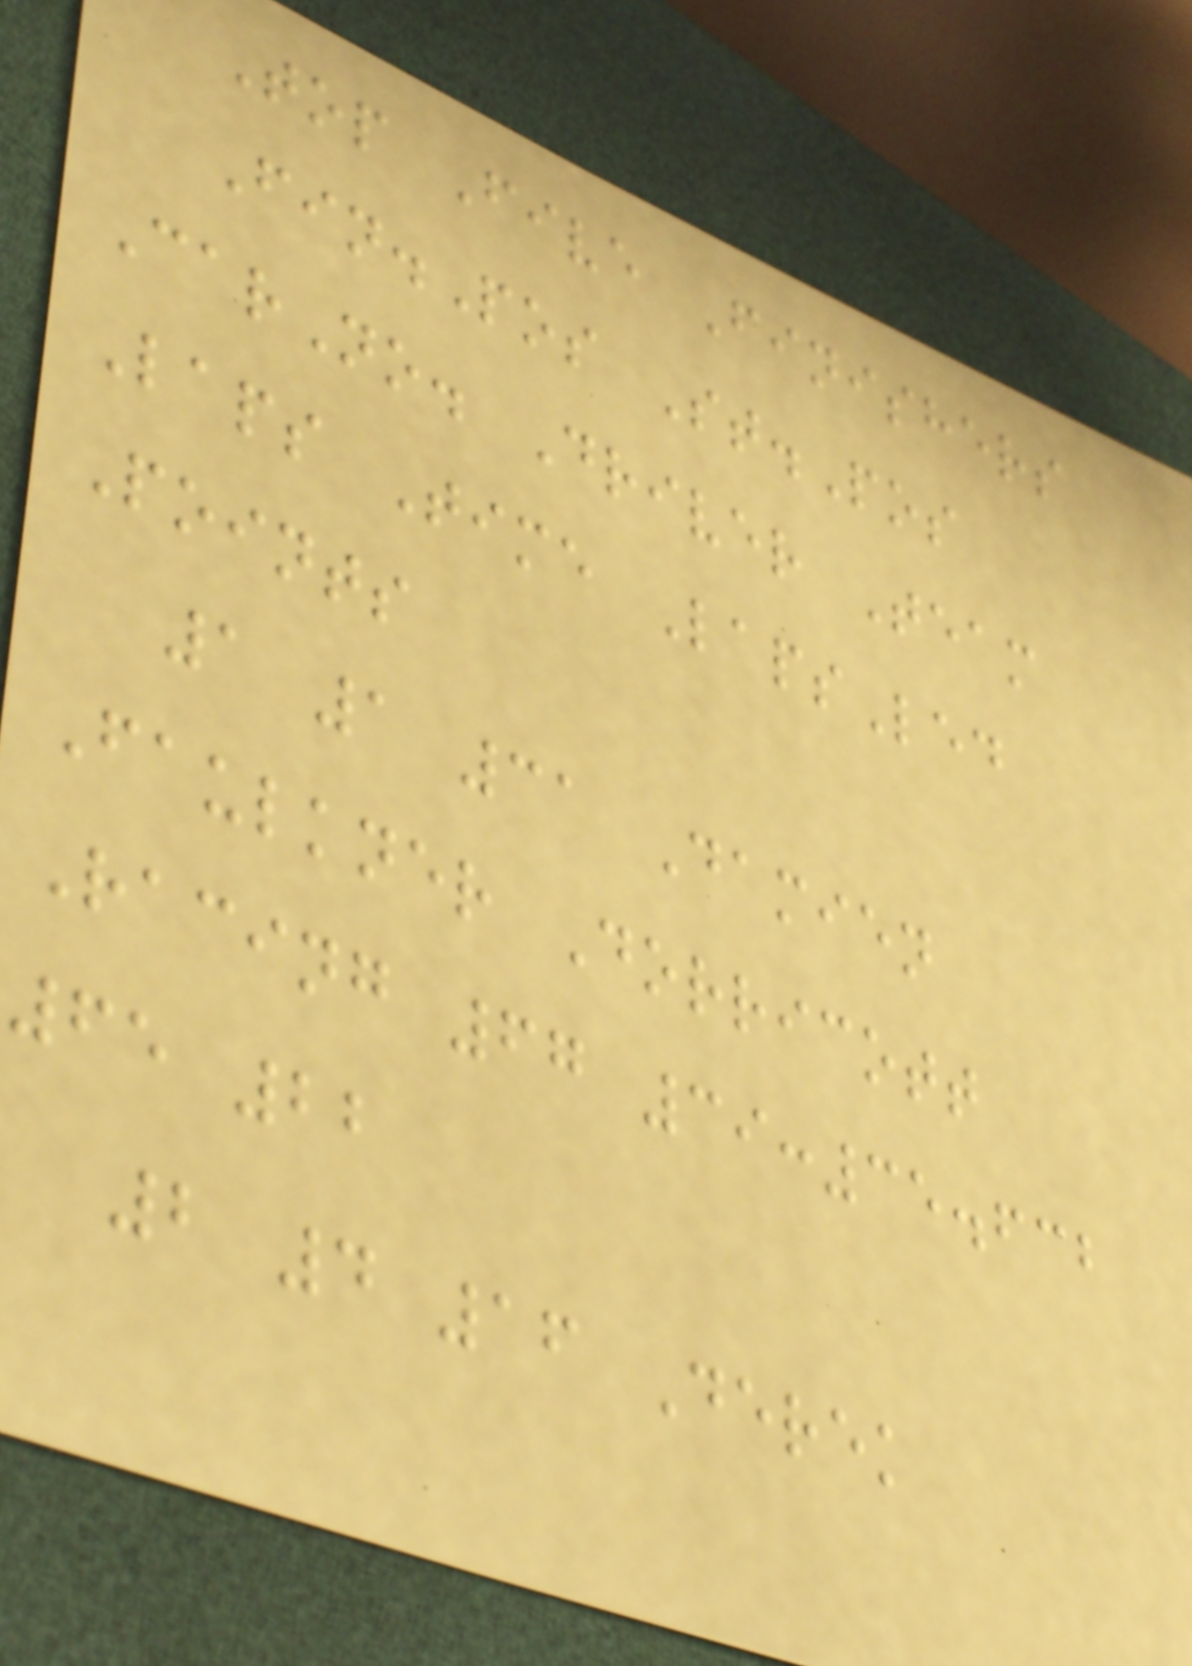Top Five Finishers
Fin.Pos St.Pos
CarNo. Driver Team
Laps Time LapsLed
Points
1 1 31 Damien
Faulkner Dorricott
Racing 67 39:35.632
65 22
2 4 16 Derek
